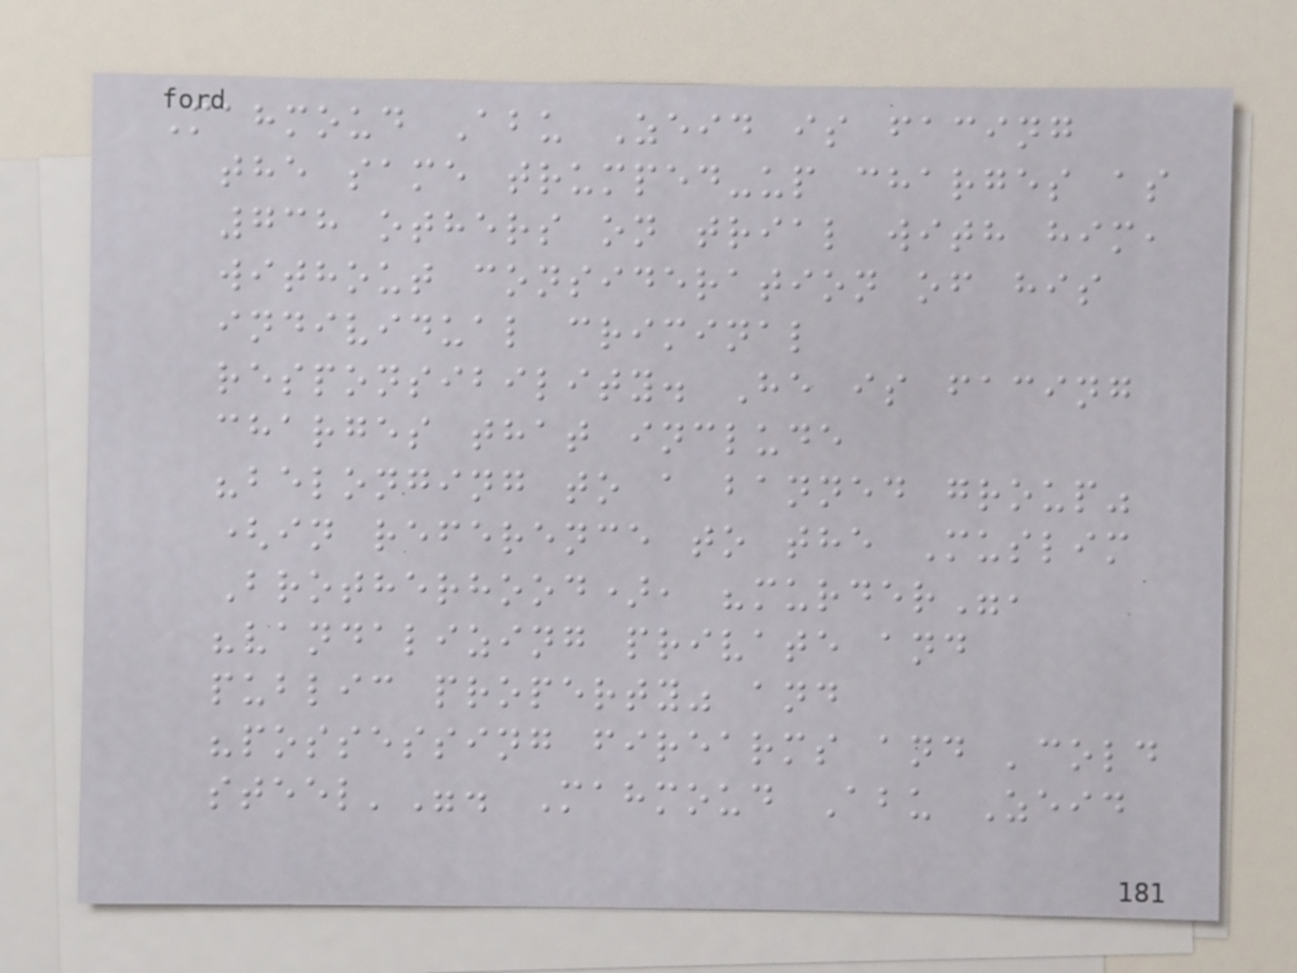Mahmoud Abu Zeid is facing
the same trumped-up charges as
738 others on trial with him,
without consideration of his
individual criminal
responsibility. He is facing
charges that include
"belonging to a banned group"
(in reference to the Muslim
Brotherhood), "murder",
"vandalizing private and
public property" and
"possessing firearms and 'cold
steel'". Mahmoud Abu Zeid
